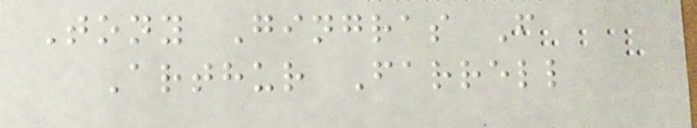Tony Gingras F
Arthur Farrell
